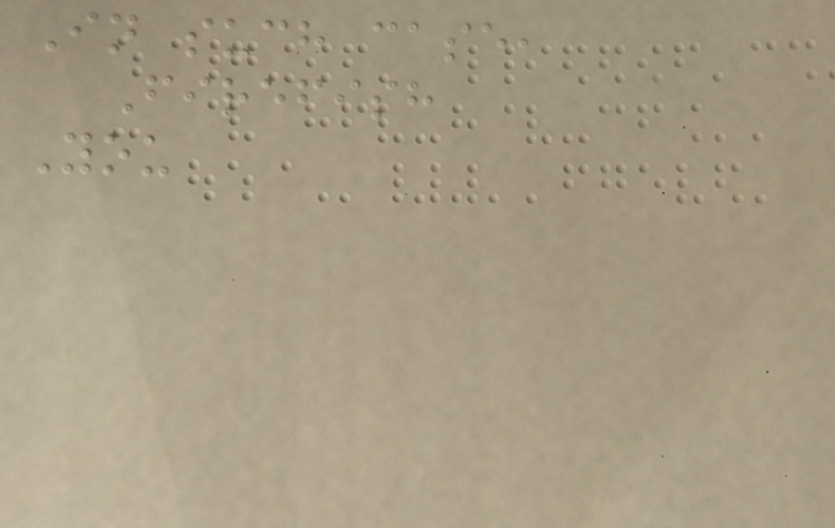In such case,
Firefish
You
